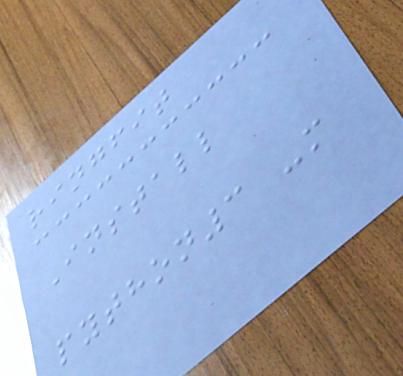ringfit
Install
python3 -m
